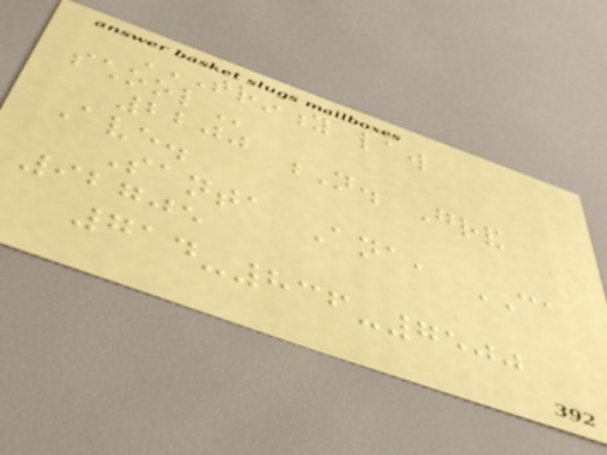TRINITY LAW
SCHOOL
2200 N. Grand
Ave.
Santa Ana, CA
92705
714-836-7500
